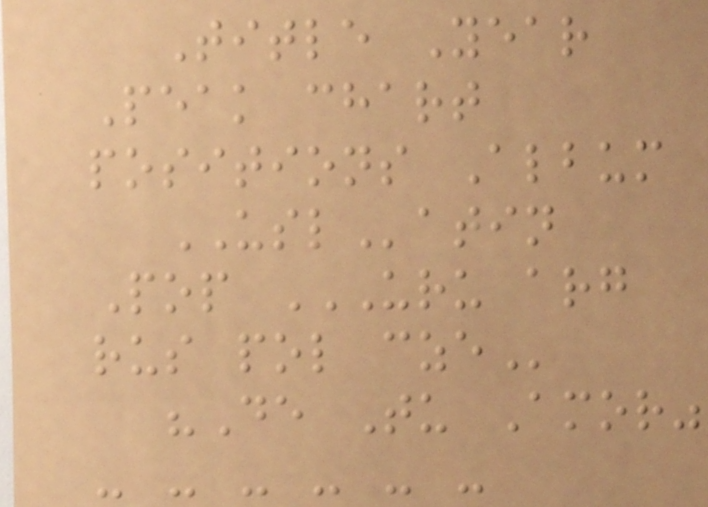Title Year
Peak chart
positions Album
USLatin
Pop URU ARG
RUS POL CZE
"De Tu Amor"
- - - - - -
